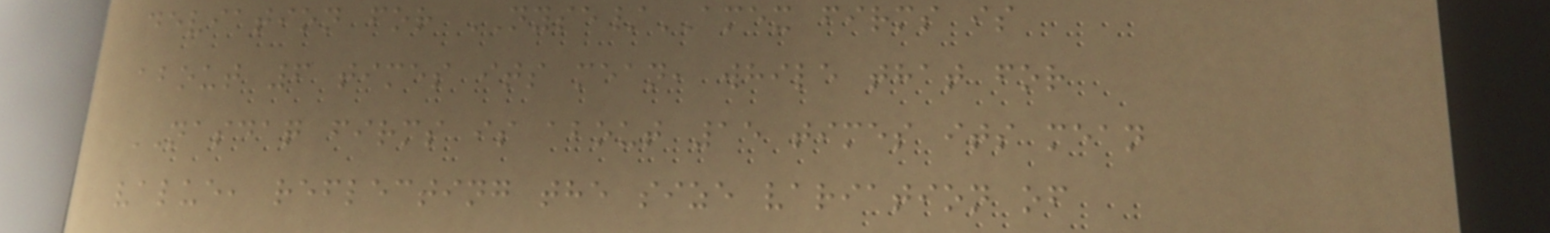deviation for NYSE/AMEX firms is
about 6 times its mean, while that for
NASDAQ firms is about 15 times its mean
value, reflecting the size variation of
